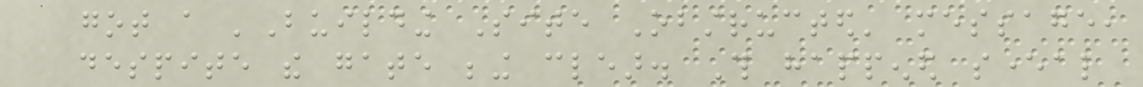got a 'Building Site Obstructed' message,
despite the gate being clear. This happened several
